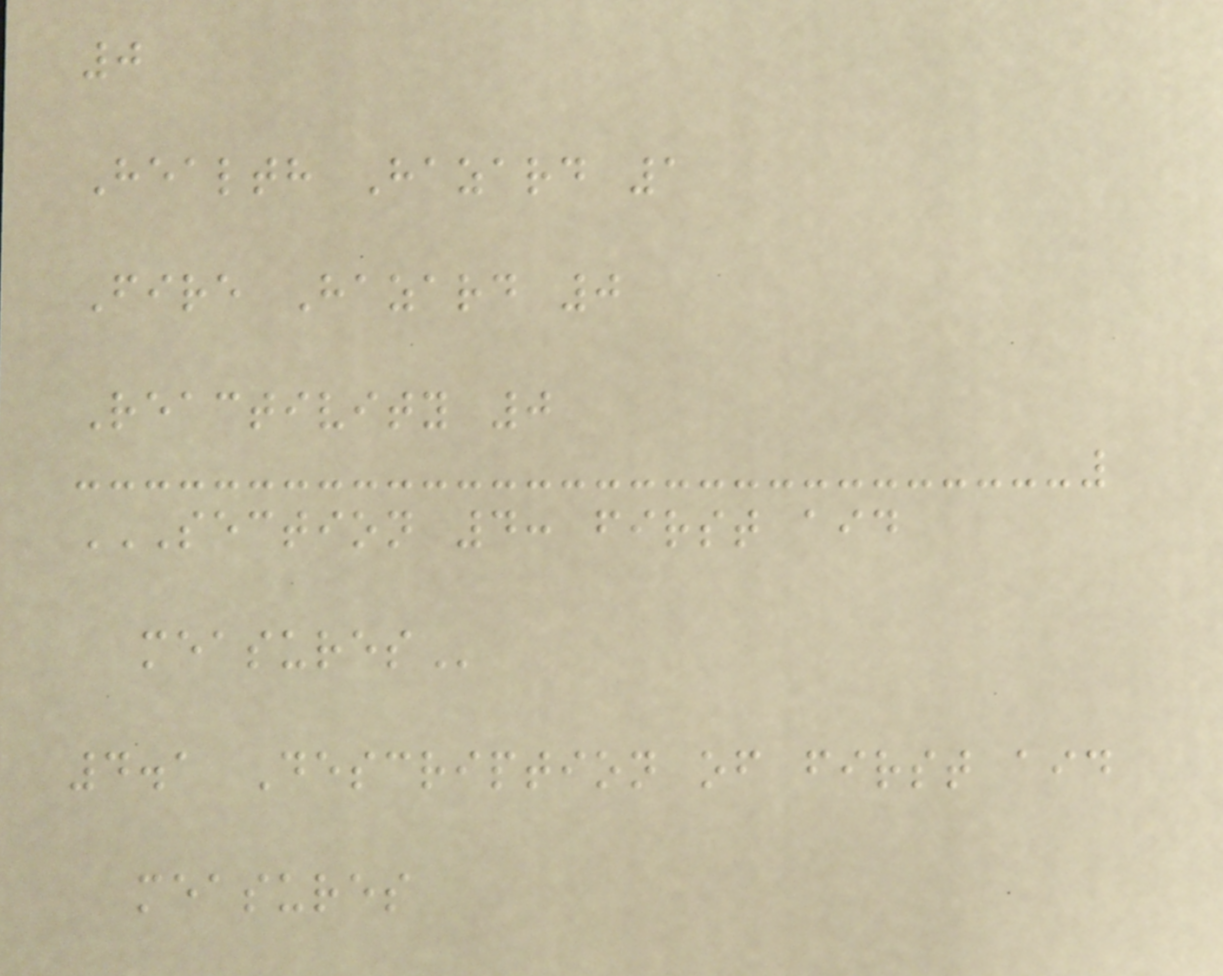0
Health Hazard 1
Fire Hazard 0
Reactivity 0
SECTION 4: FIRST AID
MEASURES
4.1 Description of first aid
measures
